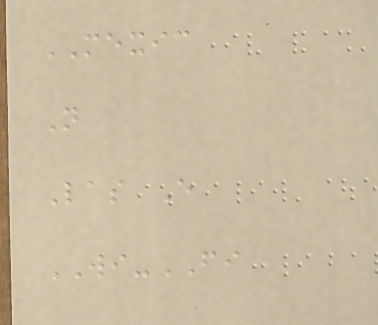MEXIC
N
Las E
WI-FI
